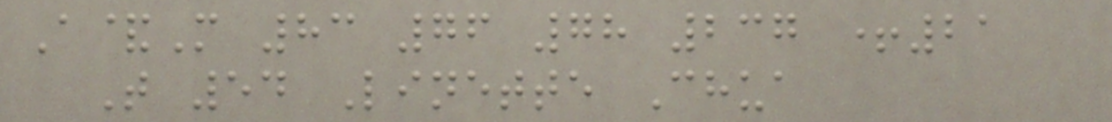A&M 83 76 78 237 +21
T 54 Linette Chua
